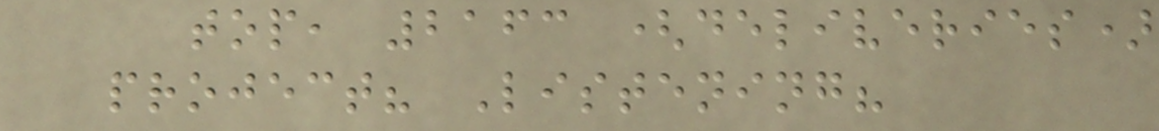top, 2163 (deliveries)
project? Listening?
